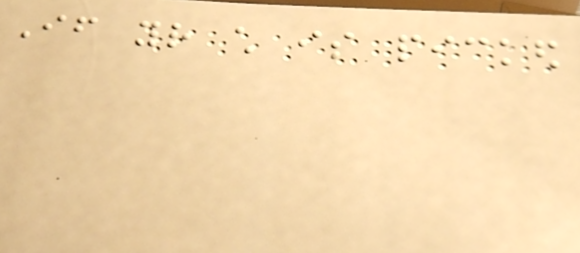If your child is picked
